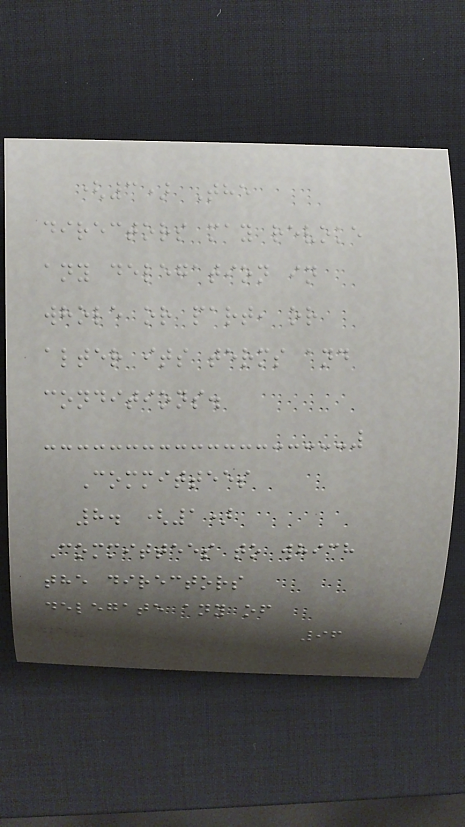(3) The
directors may revoke
any delegation in
whole or part, or
alter its terms and
conditions.
Committees
8. (1)
Committees to which
the directors
delegate any of
96
